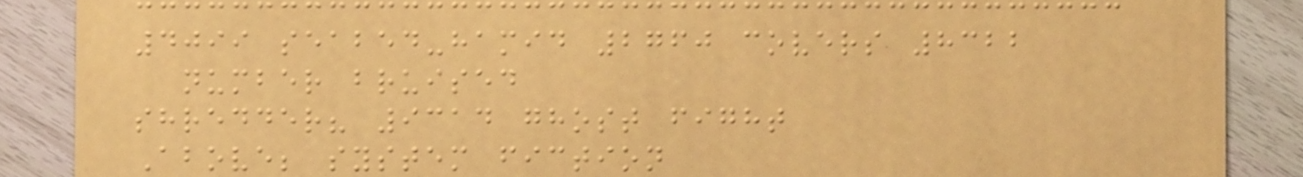4099 seabed-hamid 2760 covers 8322
number bruised
shredder? 9314 ghost fight
Above; system fiction
